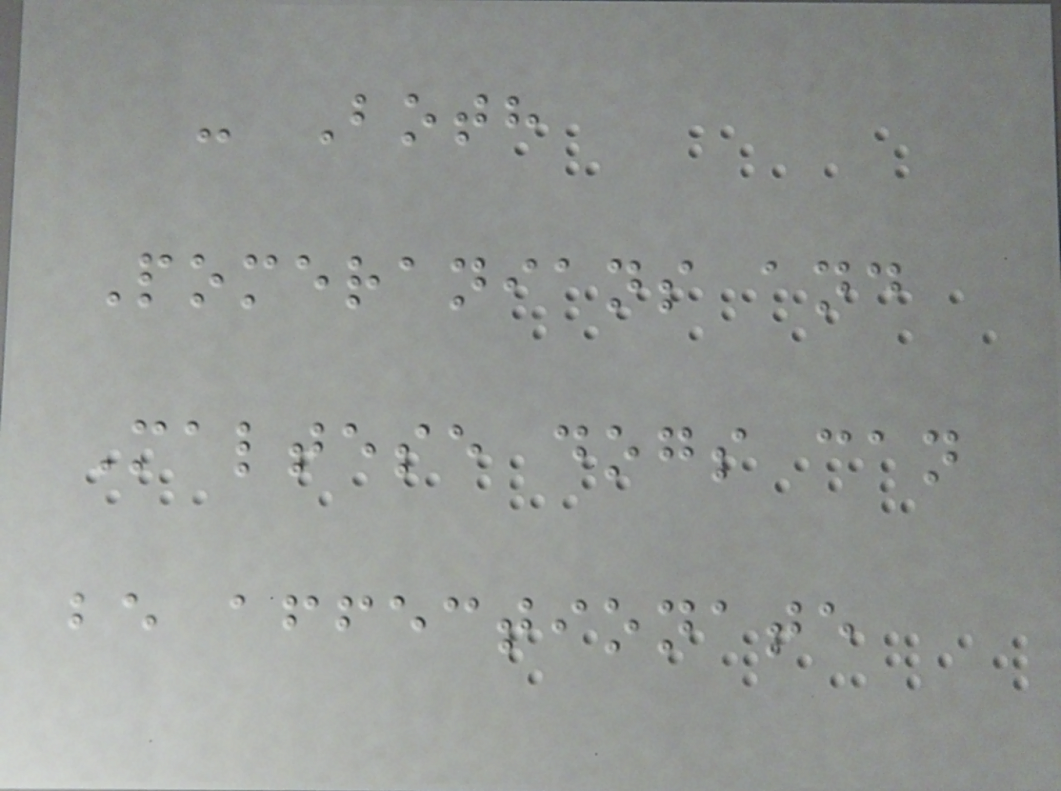- Both
Pomeranians and
Maltese dogs can
be affectionate
